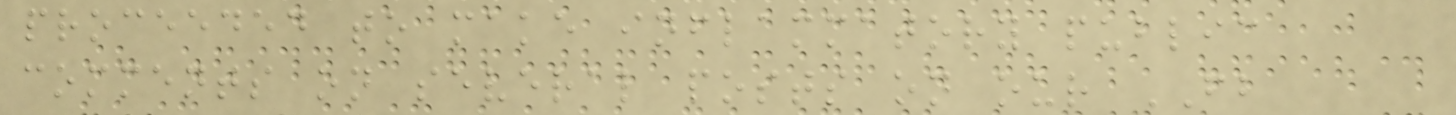proceeded to make inflammatory public
comments on several posts on our FB
